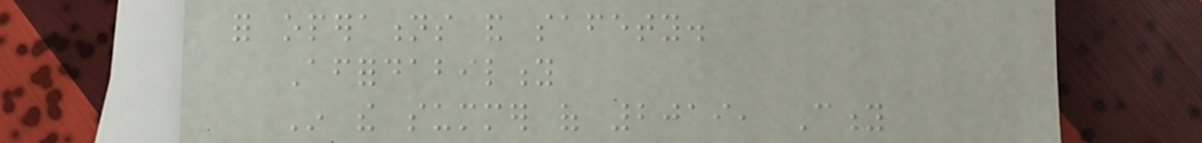for operations and safety.
Affordability
In the summer of 2019, City
